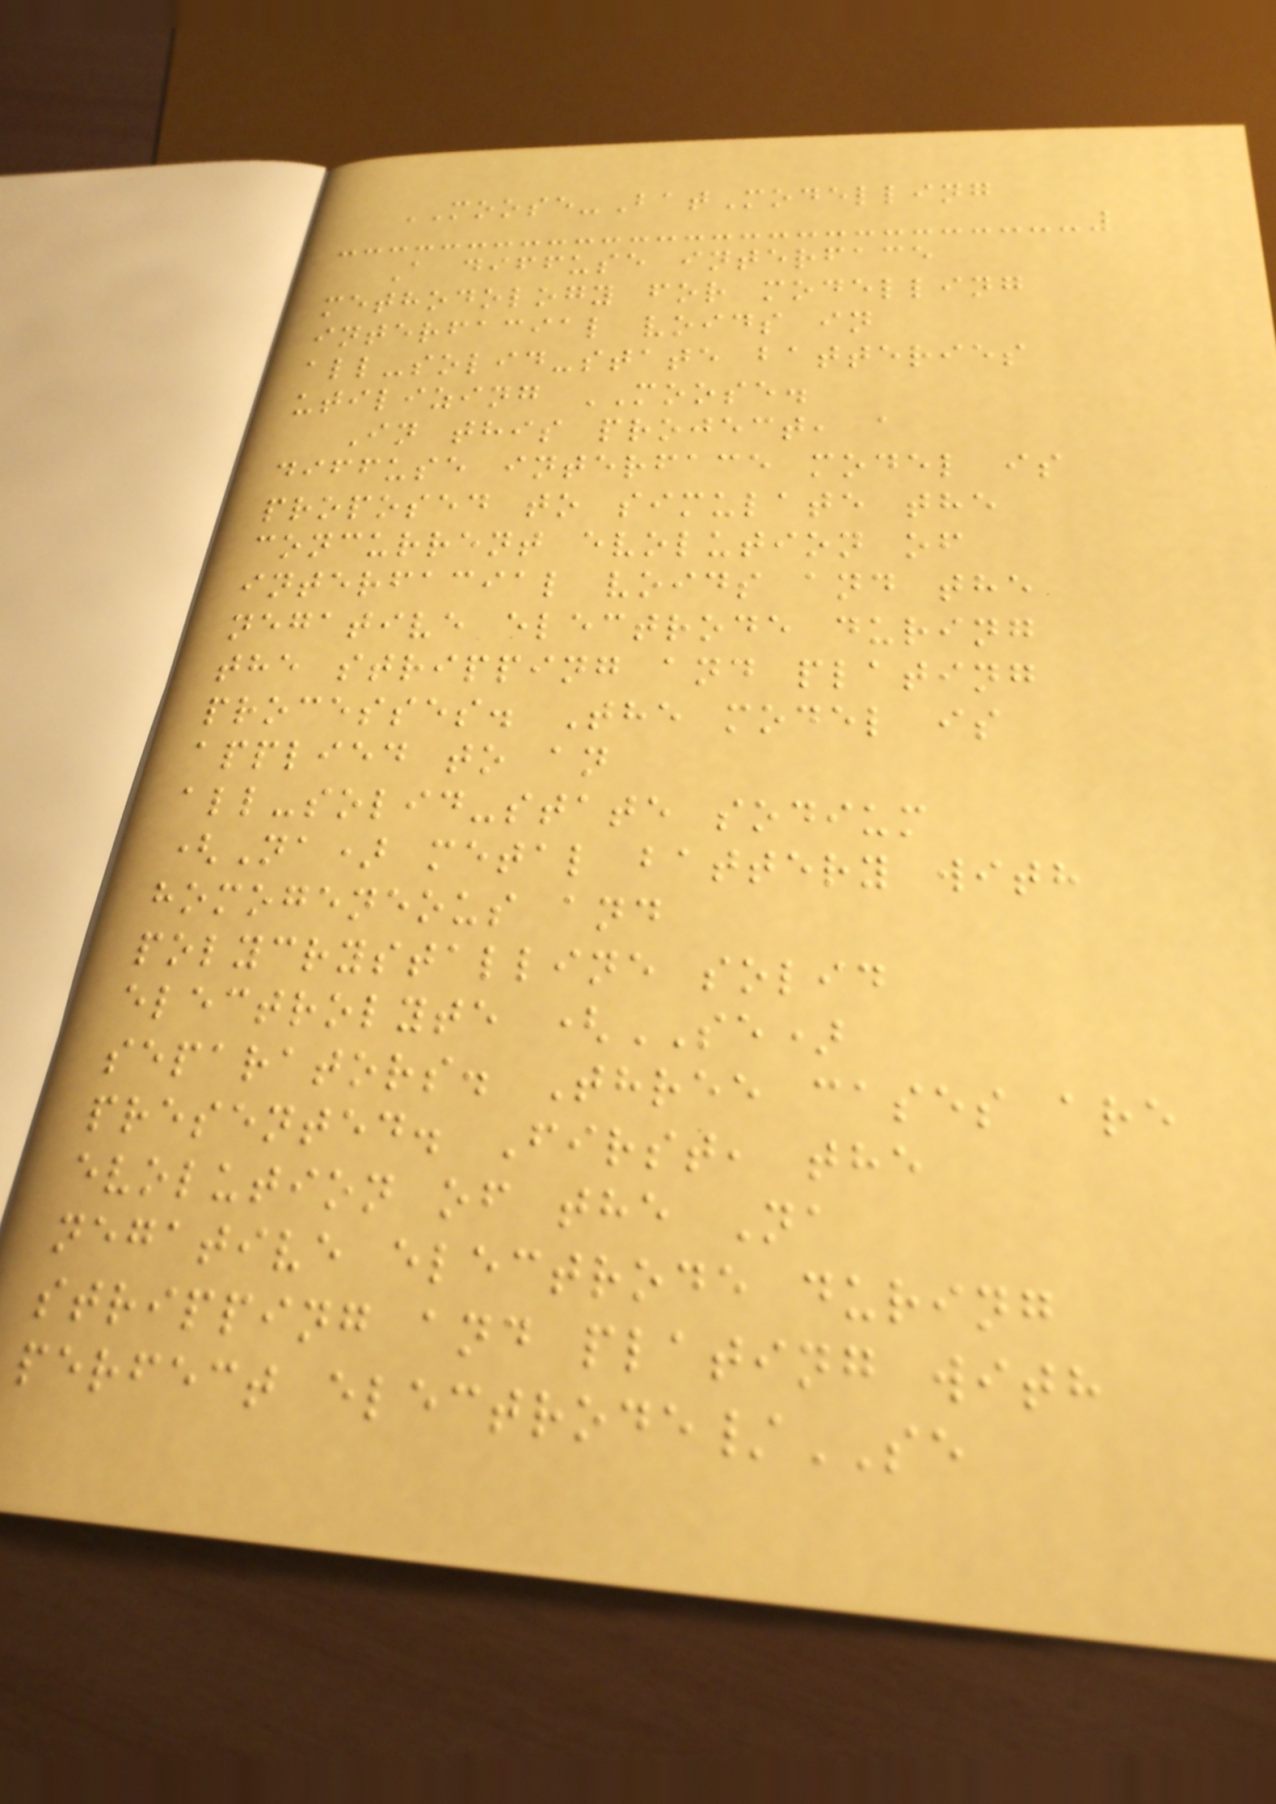MOOSE-BatModelling
A diffuse interface
methodology for modelling
interfacial voids in
all-solid-state batteries
utilizing MOOSE.
In this project, a
diffuse interface model is
proposed to simulate the
concurrent evolution of
interfacial voids and the
negative electrode during
the stripping and plating
processes. The model is
applied to an
all-solid-state sodium
(Na) metal battery with
homogeneous and
polycrystalline solid
electrolyte (SE)
separators. Three cases are
presented. First, the
evolution of the Na
negative electrode during
stripping and plating with
perfect electrode/SE
